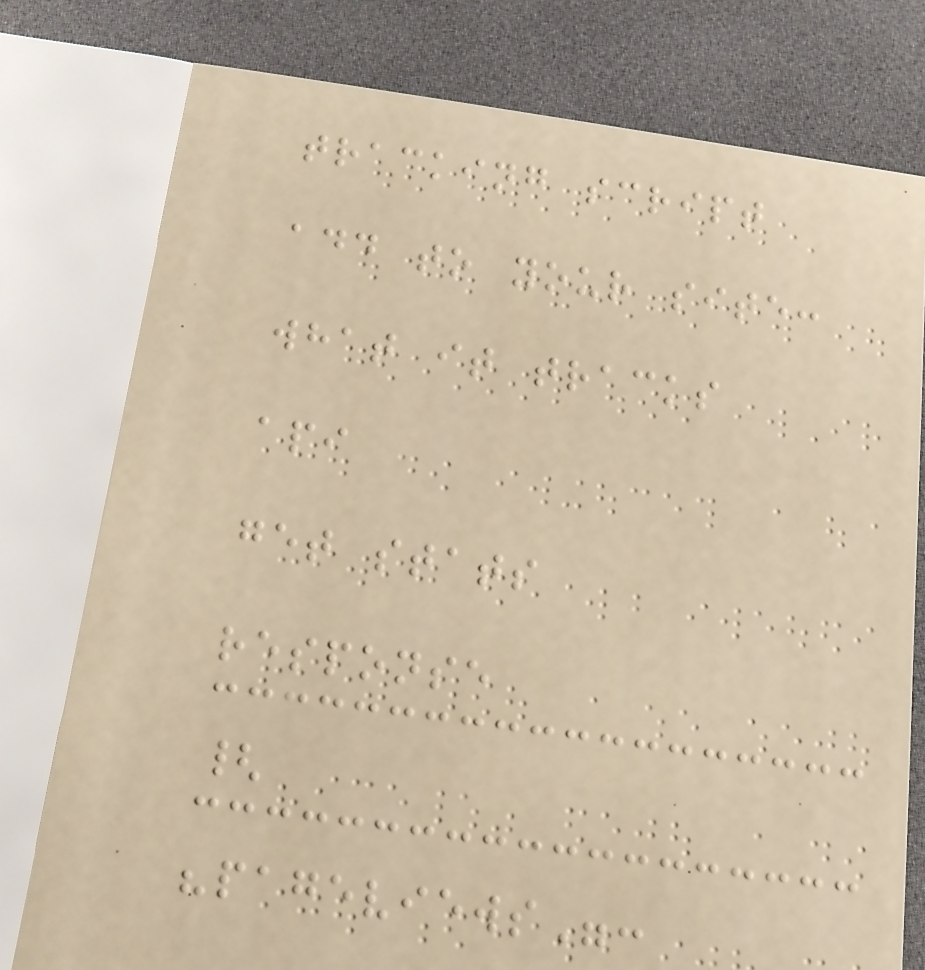tracking script
add to your site:
what it tracks
api
get stats
response
{
"pageviews":
